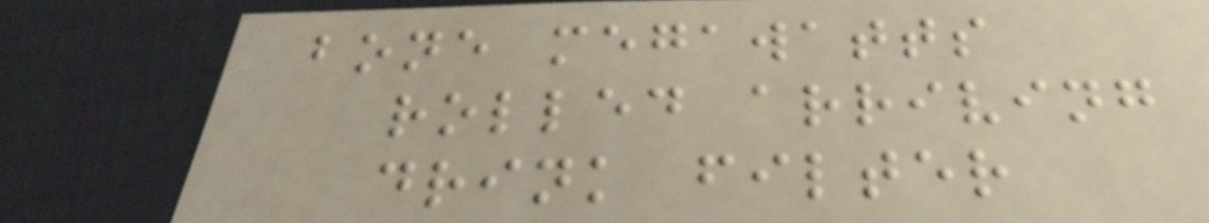bone megawatts
rolled arriving
drink filter
